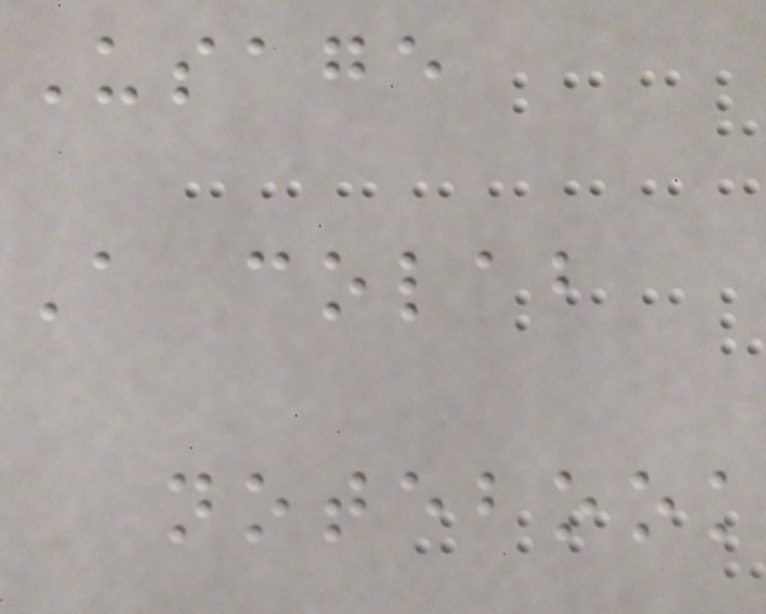Usage
A colab
notebook
